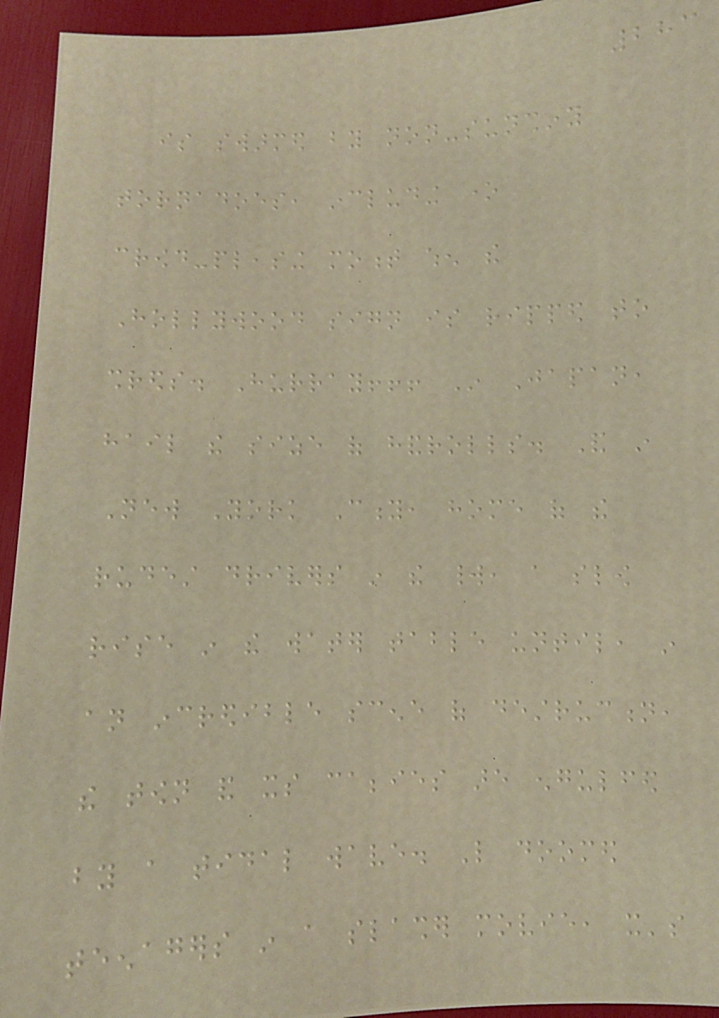283
is swarmed by non-sunshiny
tornadoes, including one
crowd-pleasing moment when the
Hollywood sign is ripped to
shreds. Hurray!!! In Japan,
hail the size of handrolls. And in
New York City, home of the
rudest drivers in the world, a slow
rise in the water table until, in
an incredible scene of destruction,
the town and its cabbies are engulfed
by a tidal wave. Like doomed
teenagers in a slasher movie, it's
